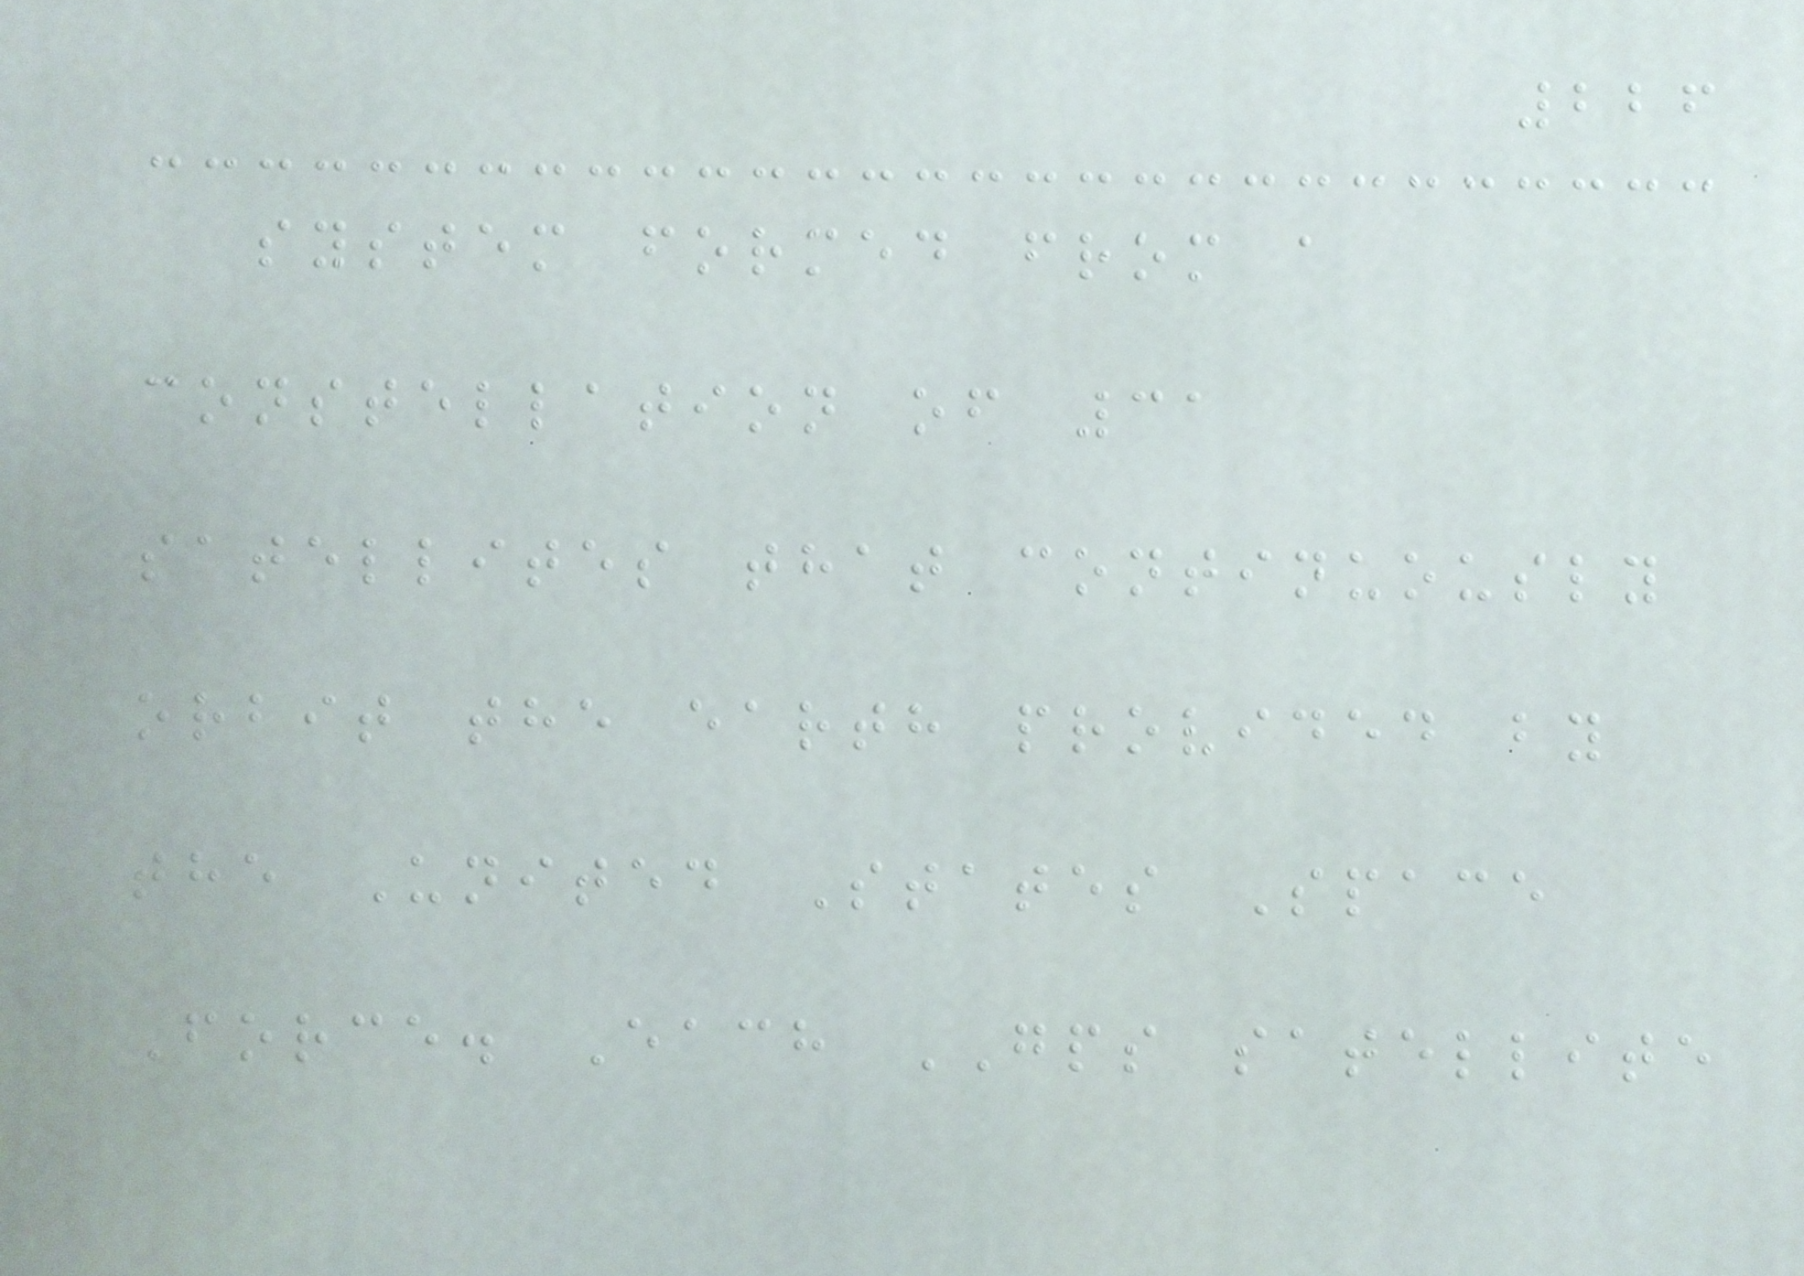226
system formed from a
constellation of 31
satellites that continuously
orbit the earth provided by
the United States Space
Force. Each GPS satellite
